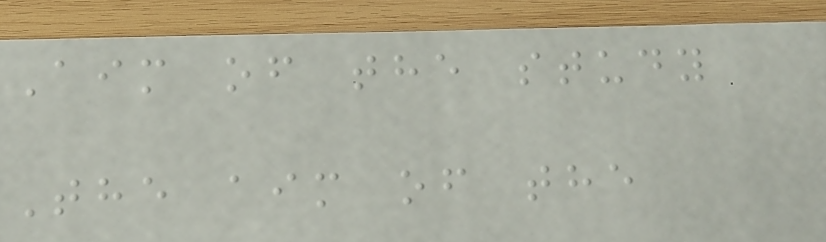Aim of the study
The aim of the
